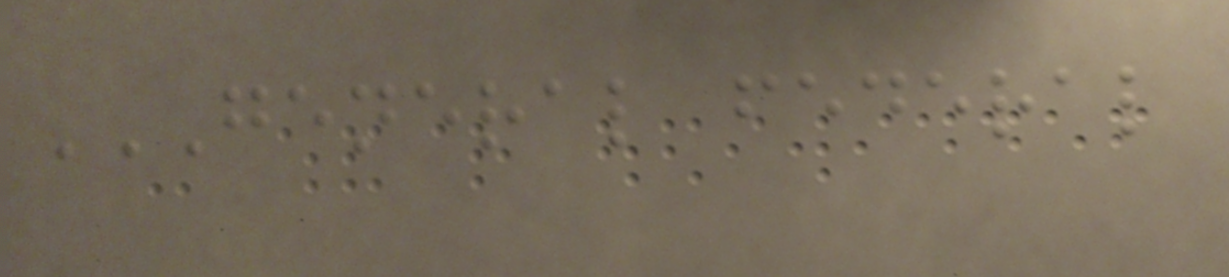GENERAL FEDERAL
